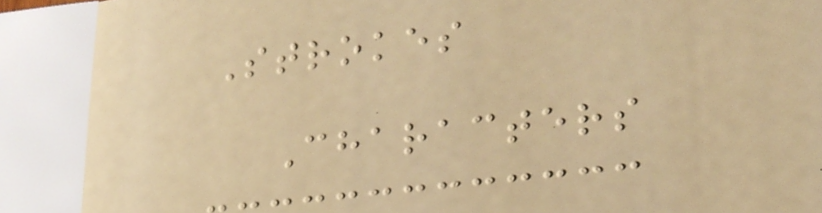Strokes
Characters
